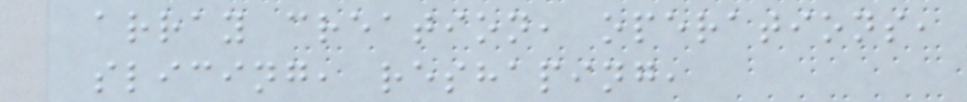array creation, operations,
slicing, reshaping,
